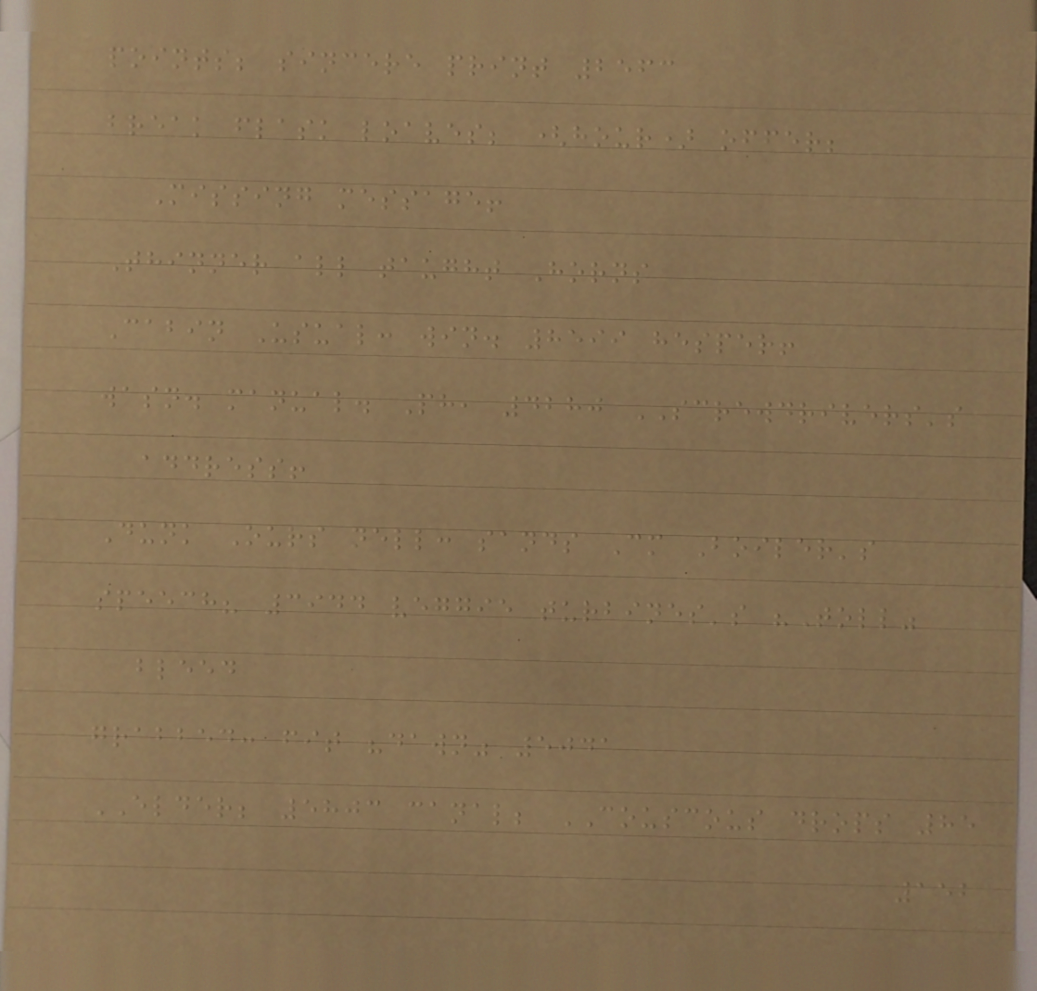points; sincere print 2563
break flask loaves; (hour) offer;
Missing message!
Thinner all taught Horns
Cabin Usual: win. 8599 hesper!
wasn. manual. Ph, 4280 SCREWDRIVERS's
address!
Dunk Ours nell: sands Cm Boiler's
speech? 3944 veggie turbines's "Toll"
bleed
grabbed: fit "dawn" 5041
ELDER; 5803 canal; COUSCOUS drops 85
152
